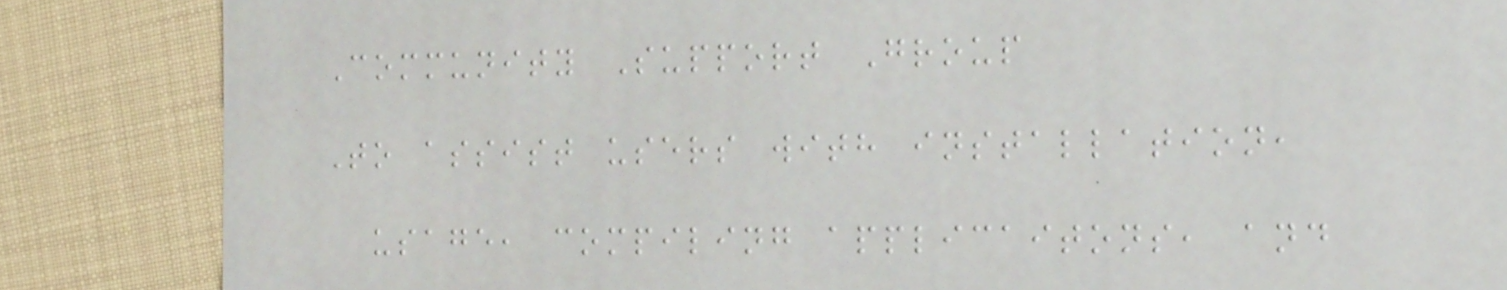Community Support Group
To assist users with installation,
usage, compiling applicaitons, and
